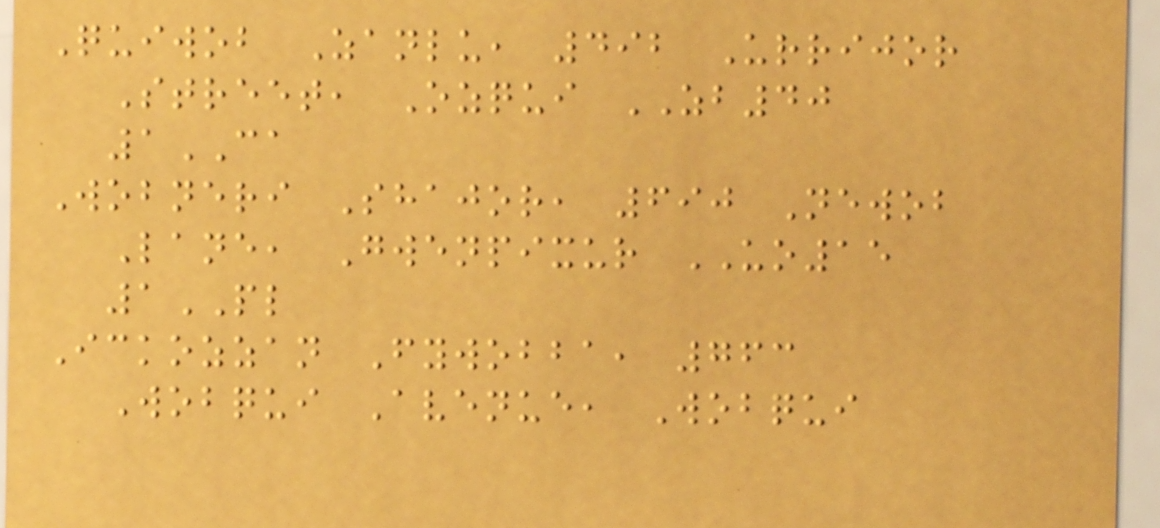Quiwob Zanlu, 492 Urrijor
Street, Ozqui ZB40
1CA
Wobneri Shajor, 690 Newob
Lane, Gwenpixur UO15
1PL
Ickozzan Fywobba, 763
Wobqui Avenue, Wobqui
